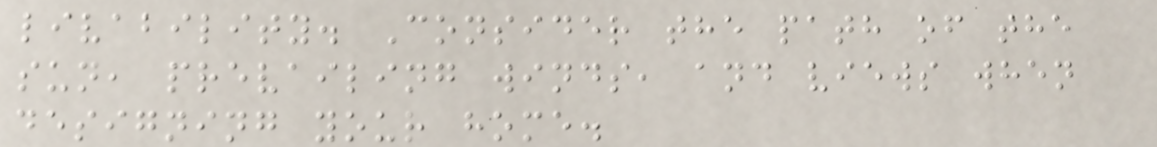livability. Consider the path of the
sun, prevailing winds, and views when
designing your home.
